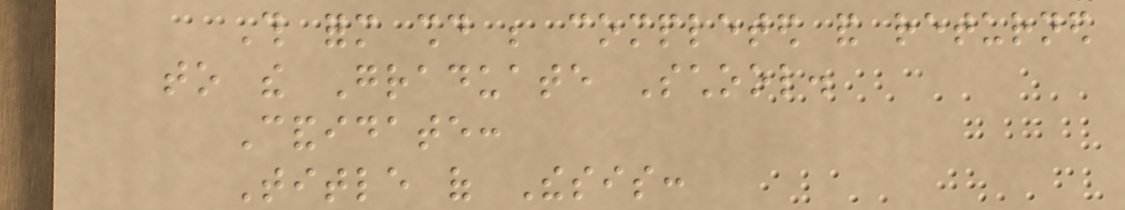This form should be completed and returned
to the Graduate School.
Candidate:
Title of Thesis:
